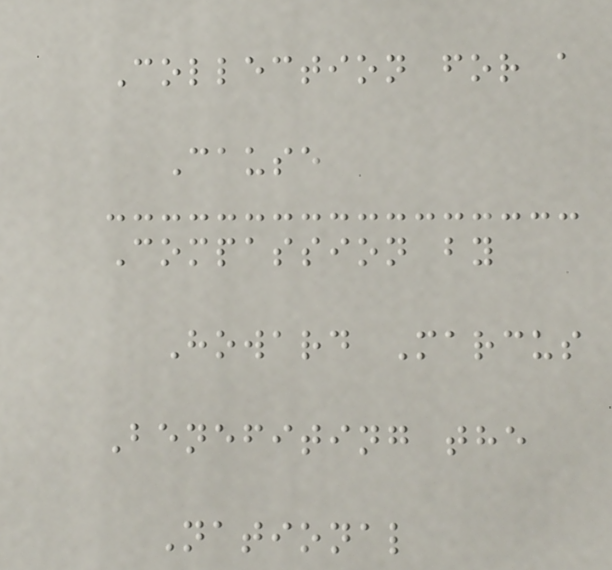Collection for a
Cause
Compassion by
Howard Marcus
Benefiting the
National
